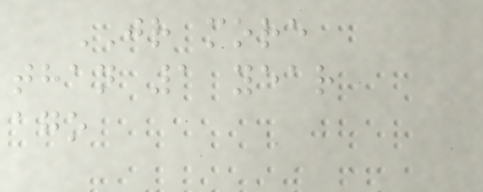JR more
than 1 year
ago
